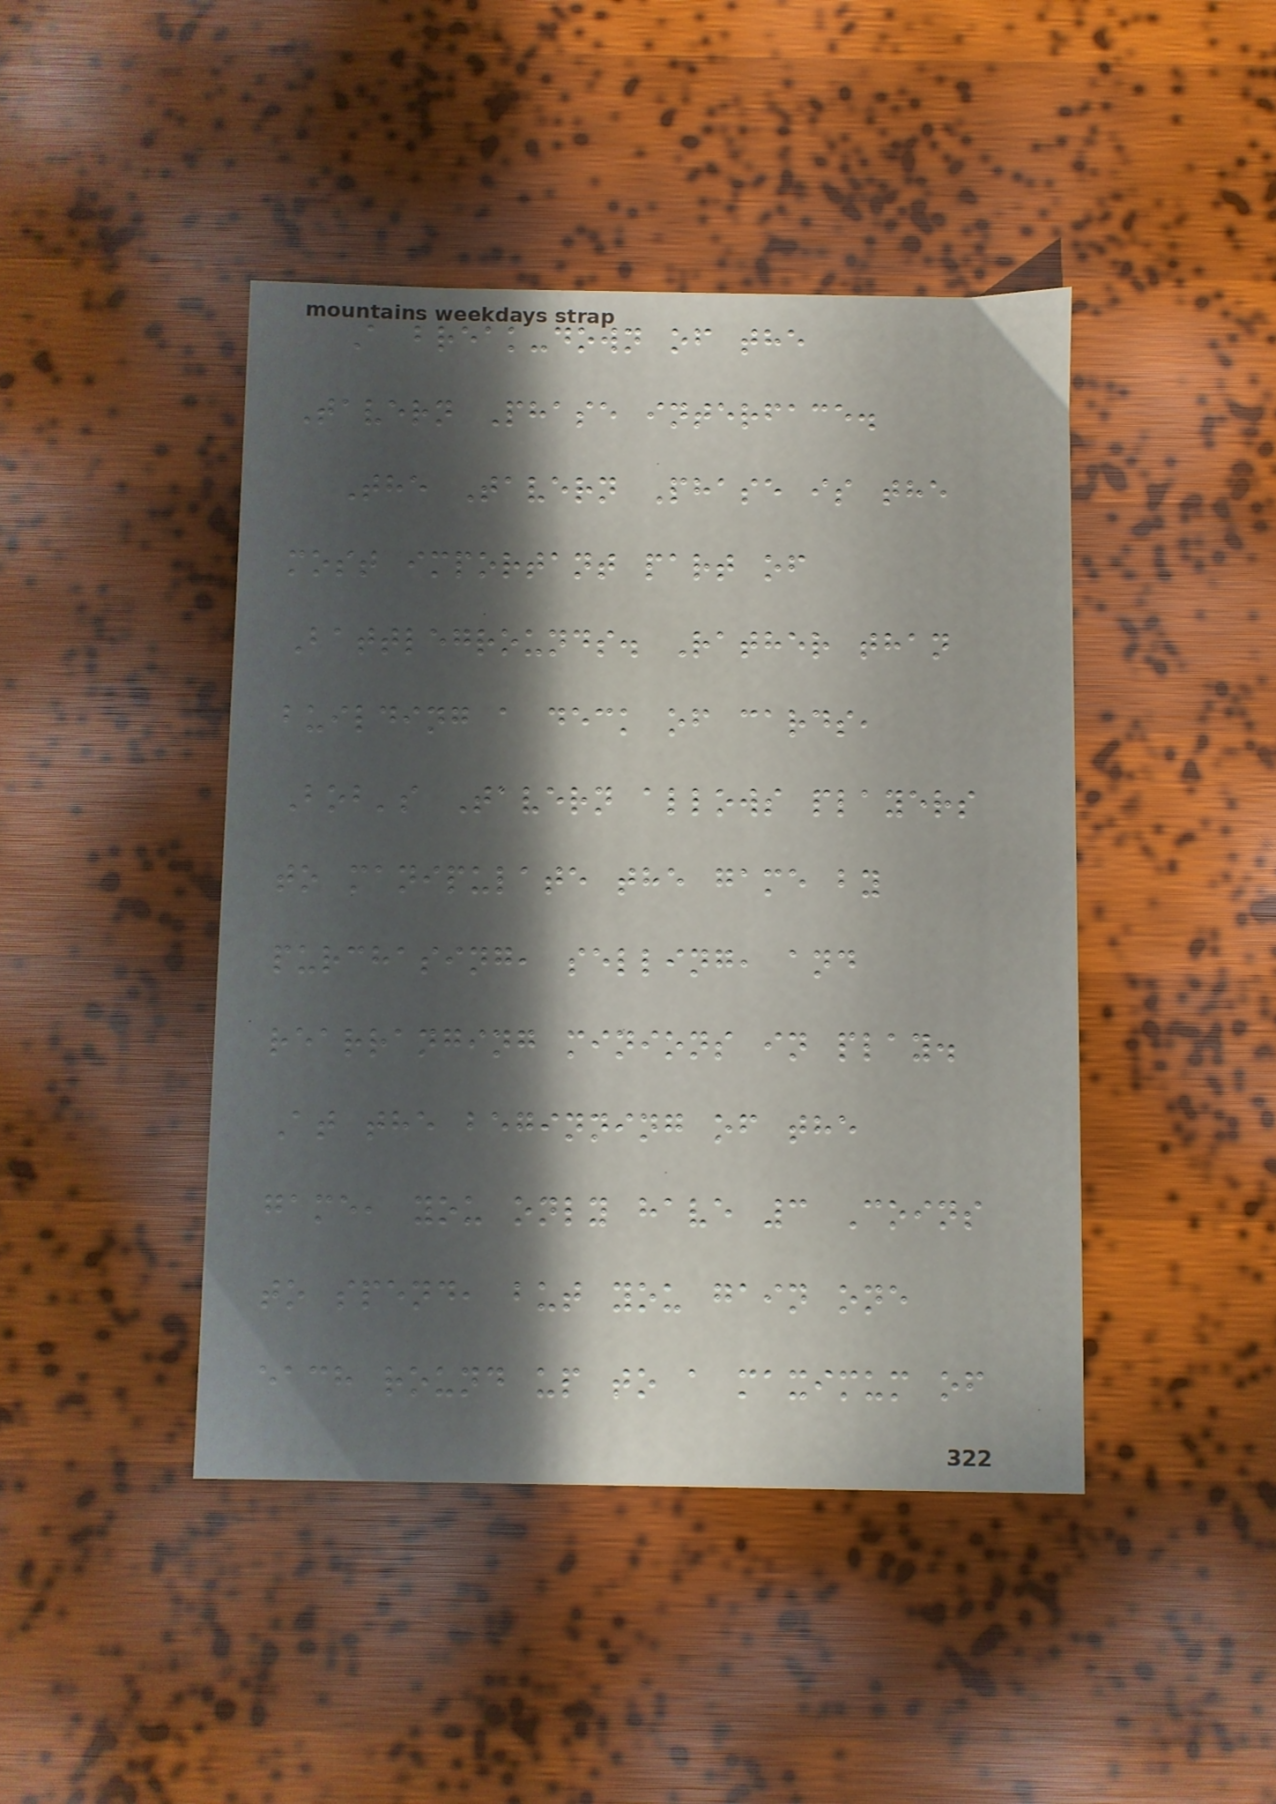A break-down of the
Tavern Phase interface.
The Tavern Phase is the
most important part of
Battlegrounds. Rather than
building a deck of cards,
Bob's Tavern allows players
to manipulate the game by
purchasing, selling, and
rearranging minions in play.
At the beginning of the
game, you only have 3 Coins
to spend, but you gain one
each round up to a maximum of
